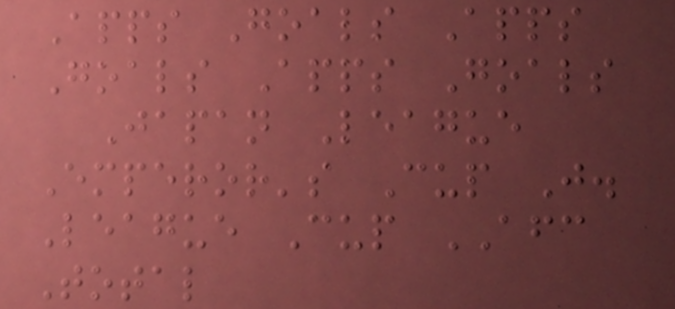Apps Goals Apps
Goals Apps Goals
Japan League
Emperor's Cup J.
League Cup AFC
Total
